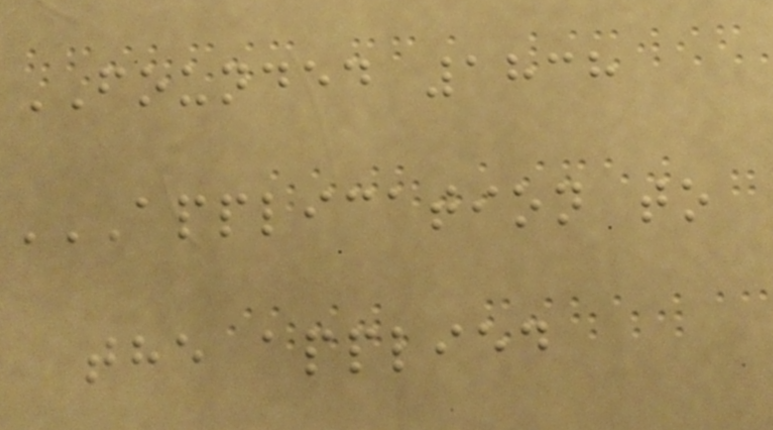FOUNDED 1838
APPLICATION TO
THE APPLIED
